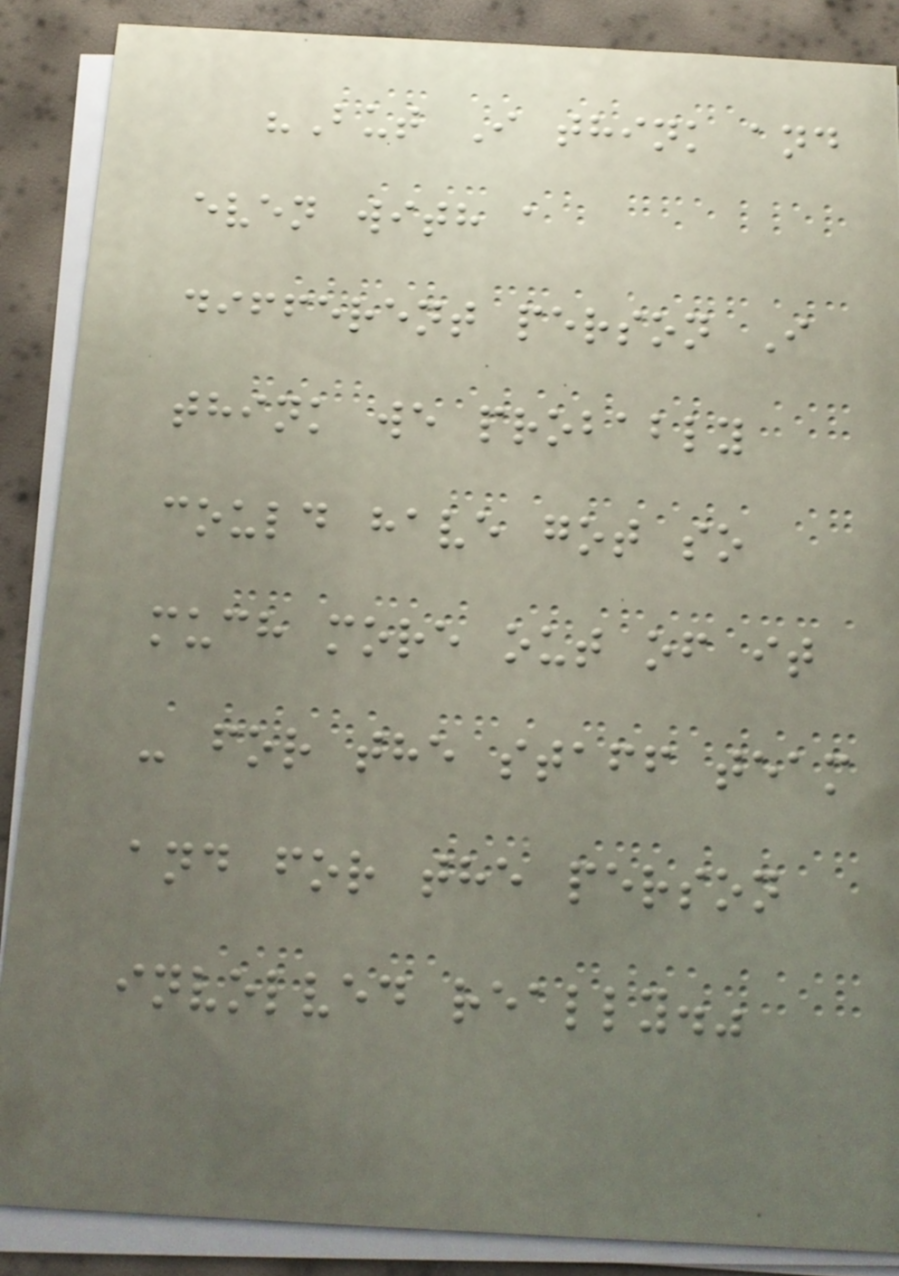"But I think and
even with a
different person I
think we probably
could have got so
much more out of it
- for the staff team
and for the person
involved really."
